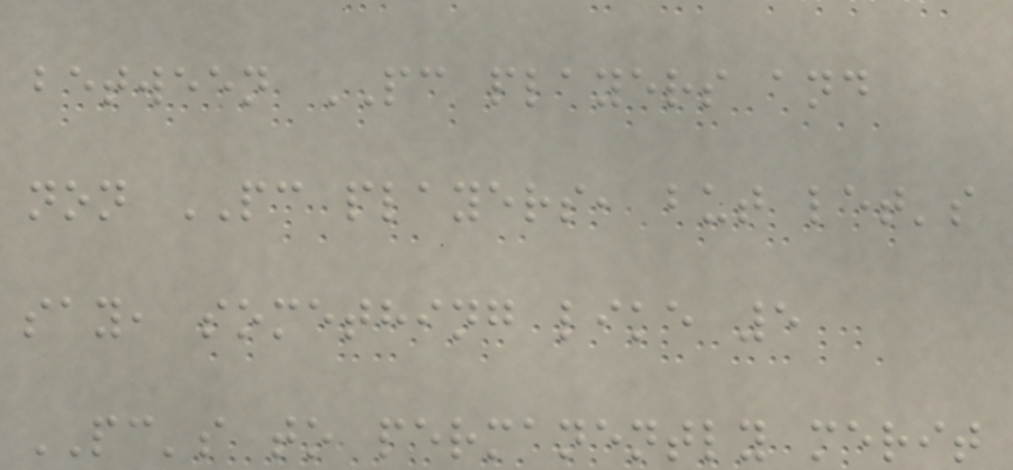between PC players and
non PC players, but let's
say, something like 5
PC's to permanently merit
